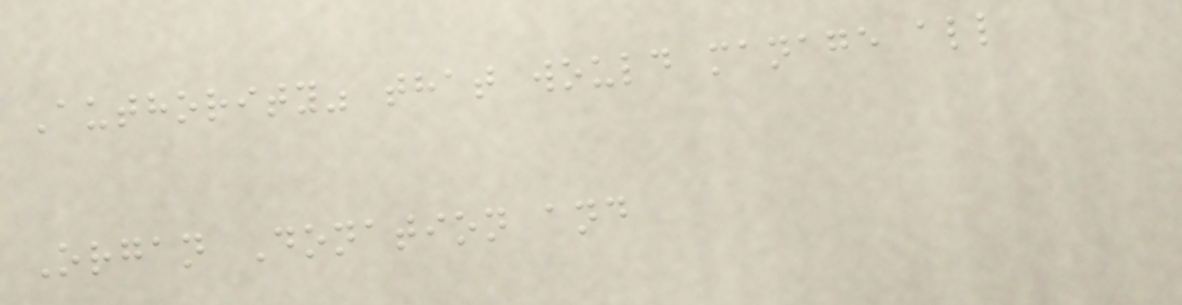Authority" that would manage all
Organ Donation and
